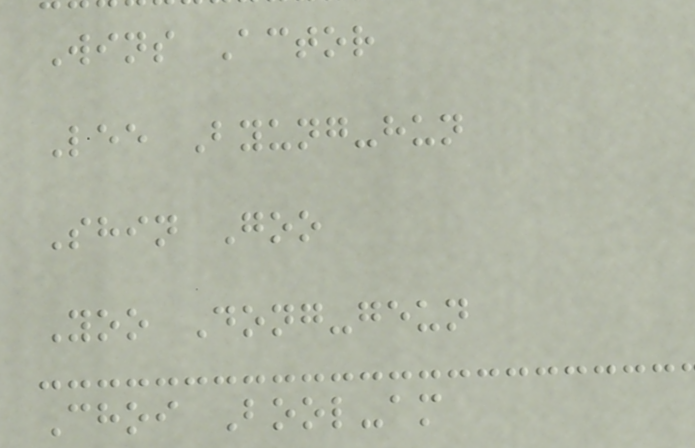Wins Actor
Lee Byung-hun
Shin Goo
Yoo Dong-geun
Choi Bool-am
